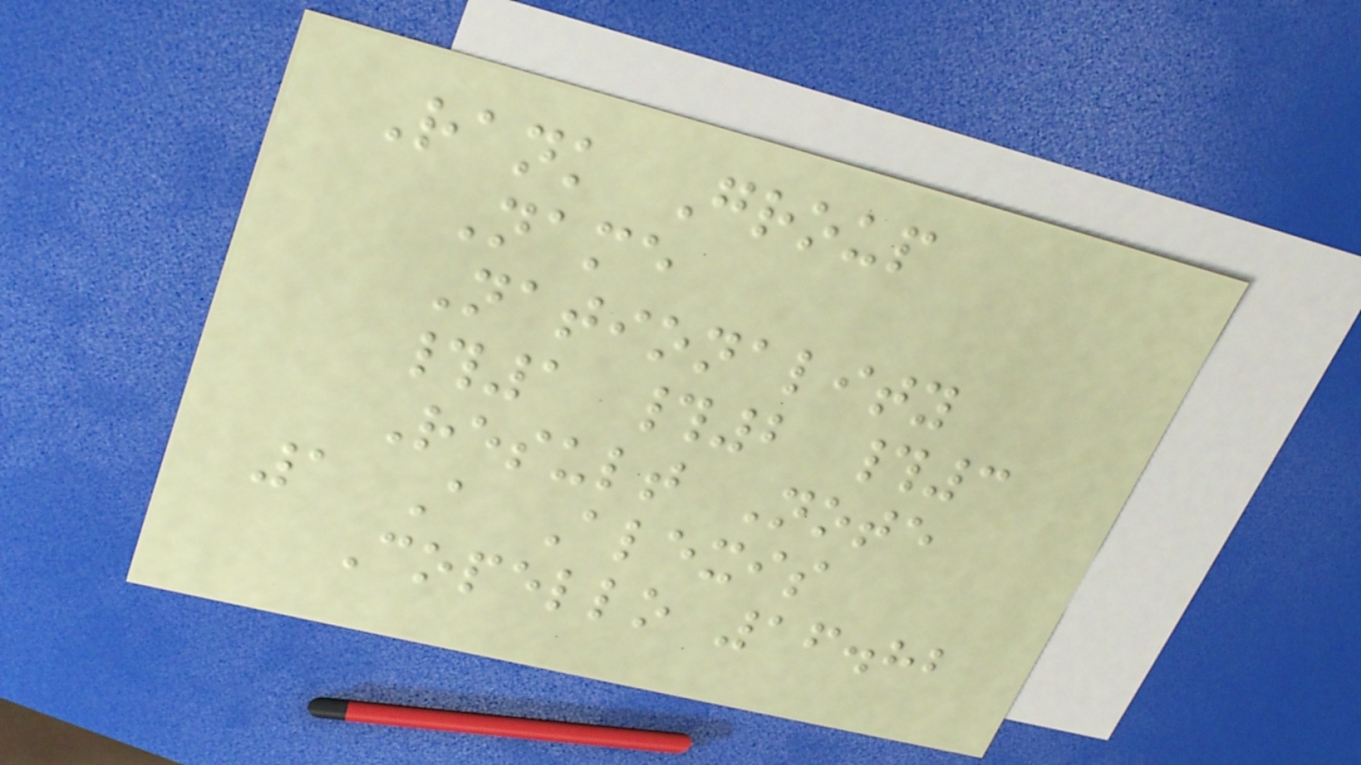Rank Group
Name
Nationality
#1 #2 #3
Result Note
1 A Alexis
Copello 16.82
